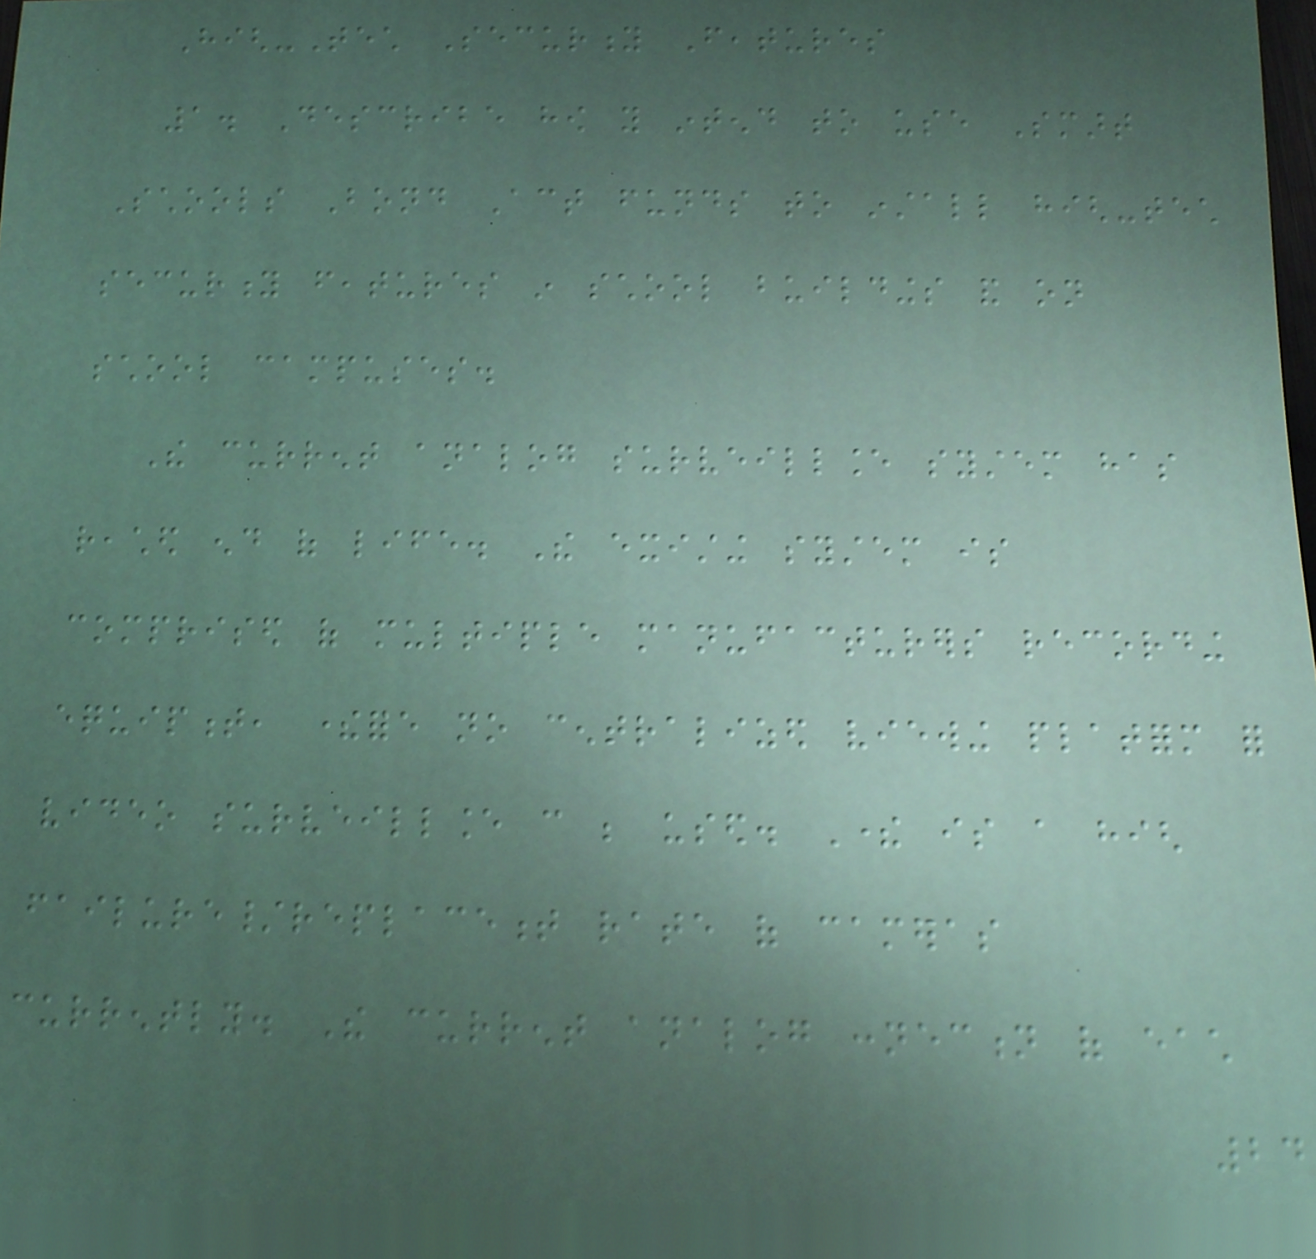High-Tech Security Features
1. Describe how you intend to use Smart
Schools Bond Act funds to install high-tech
security features in school buildings and on
school campuses.
The current analog surveillance system has
reached end of life. The existing system is
comprised of multiple manufacturers recording
equipment, therefore no centralized viewing platform for
video surveillance can be used. There is a high
failure/replacement rate of cameras
currently. The current analog connection of each
24
